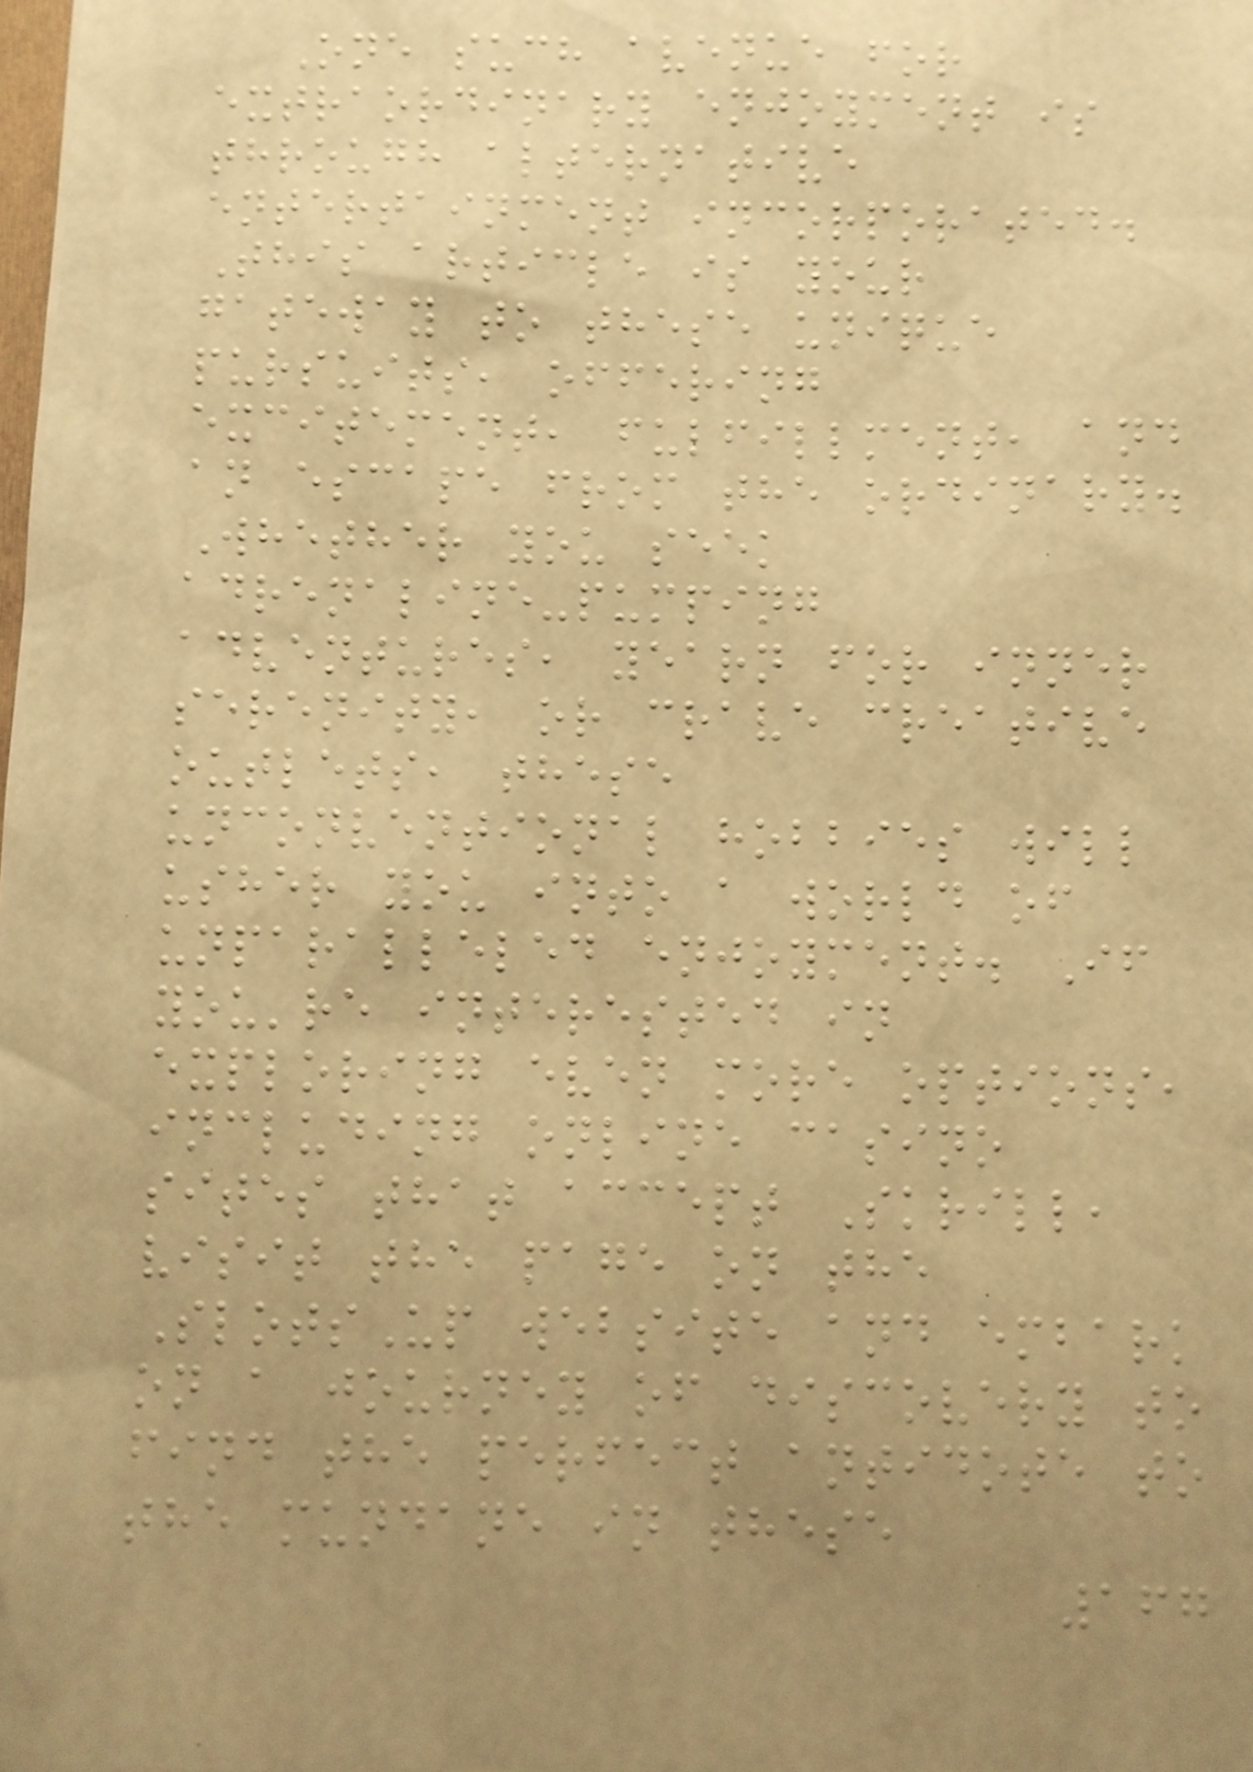One such avenue for
extraordinary enjoyment is
through alternative
entertainment incorporated.
This article is your
gateway to these unique
pursuits, offering
excitement, fulfillment, and
an escape from the ordinary.
Whether you seek
adrenaline-pumping
adventures, yearn for inner
serenity, or crave creative
outlets, these
unconventional hobbies will
usher you into a world of
unparalleled enjoyment. If
you're interested in
exploring even more options,
including online casino
sites that accept Skrill,
visit the page on the
SlotsUp website and embark
on a journey of discovery to
find the perfect antidote to
the mundane in these
167
